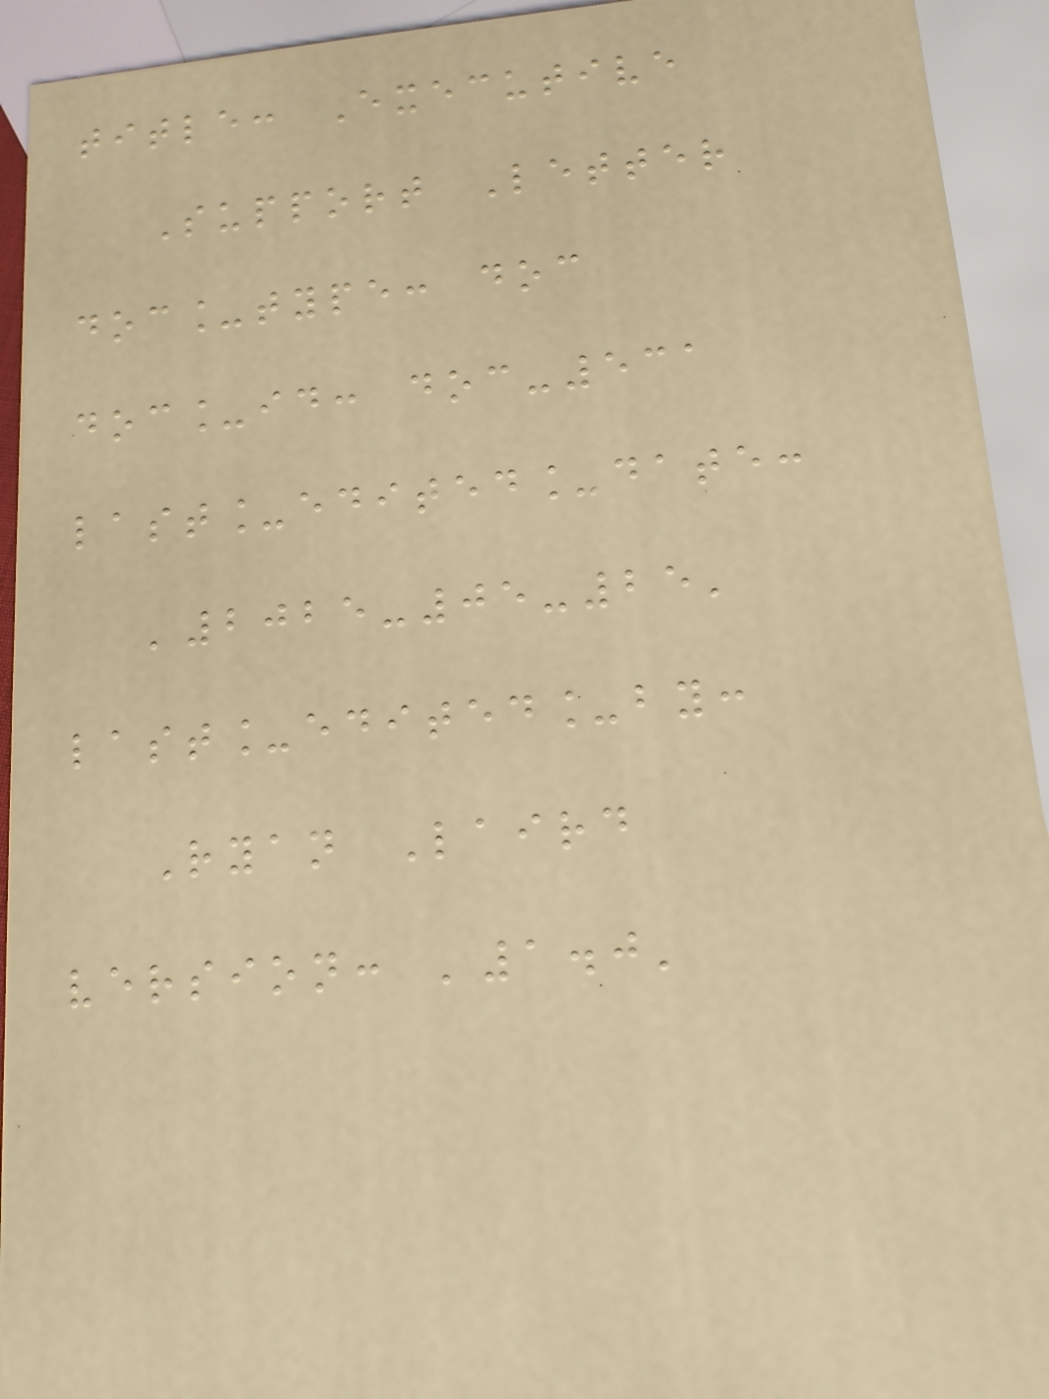title: Executive
Support Letter
doc_type: doc
doc_id: doc-531
last_edited_date:
'2025-05-25'
last_edited_by:
Ryan Laird
version: '1.0'
